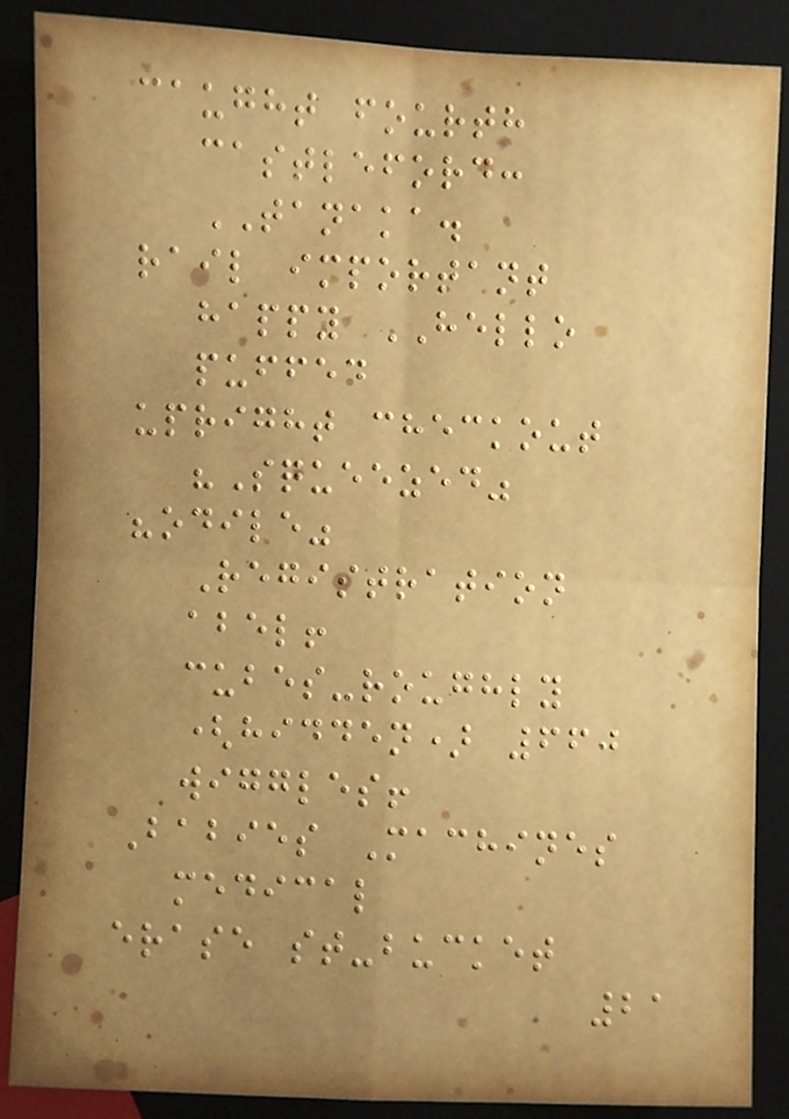caught fourth
castleford:
TANAKA.
rail important
happy HELLO
puffed
upright checkout
"Squeezed"
"odile"
Registration
abel!
cubes-roughly
(hidden) 660
wiggles!
Babies Machines
medical
erase st-bucket
21
